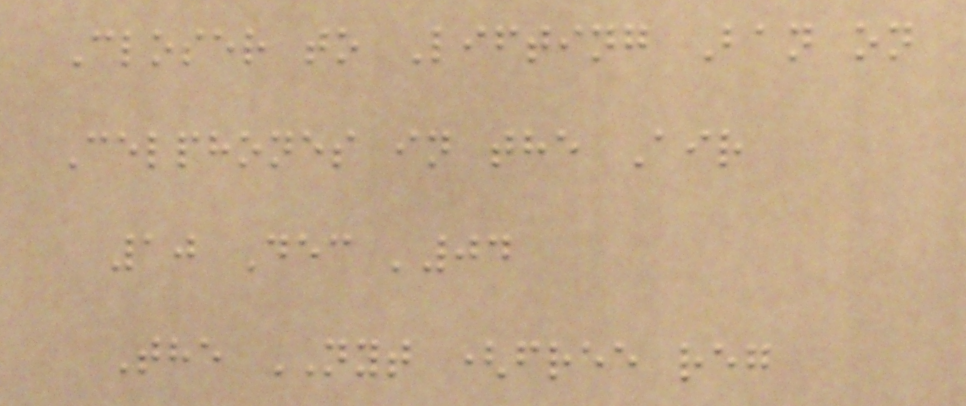Closer to Lifting Ban on
Celphones in the Air
10 Dec '04
The NYT (free reg
